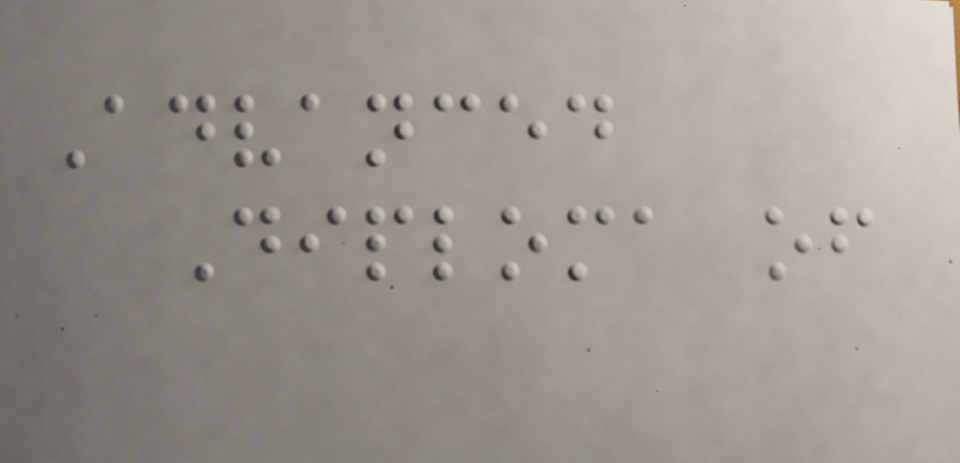Advanced
Diploma of
